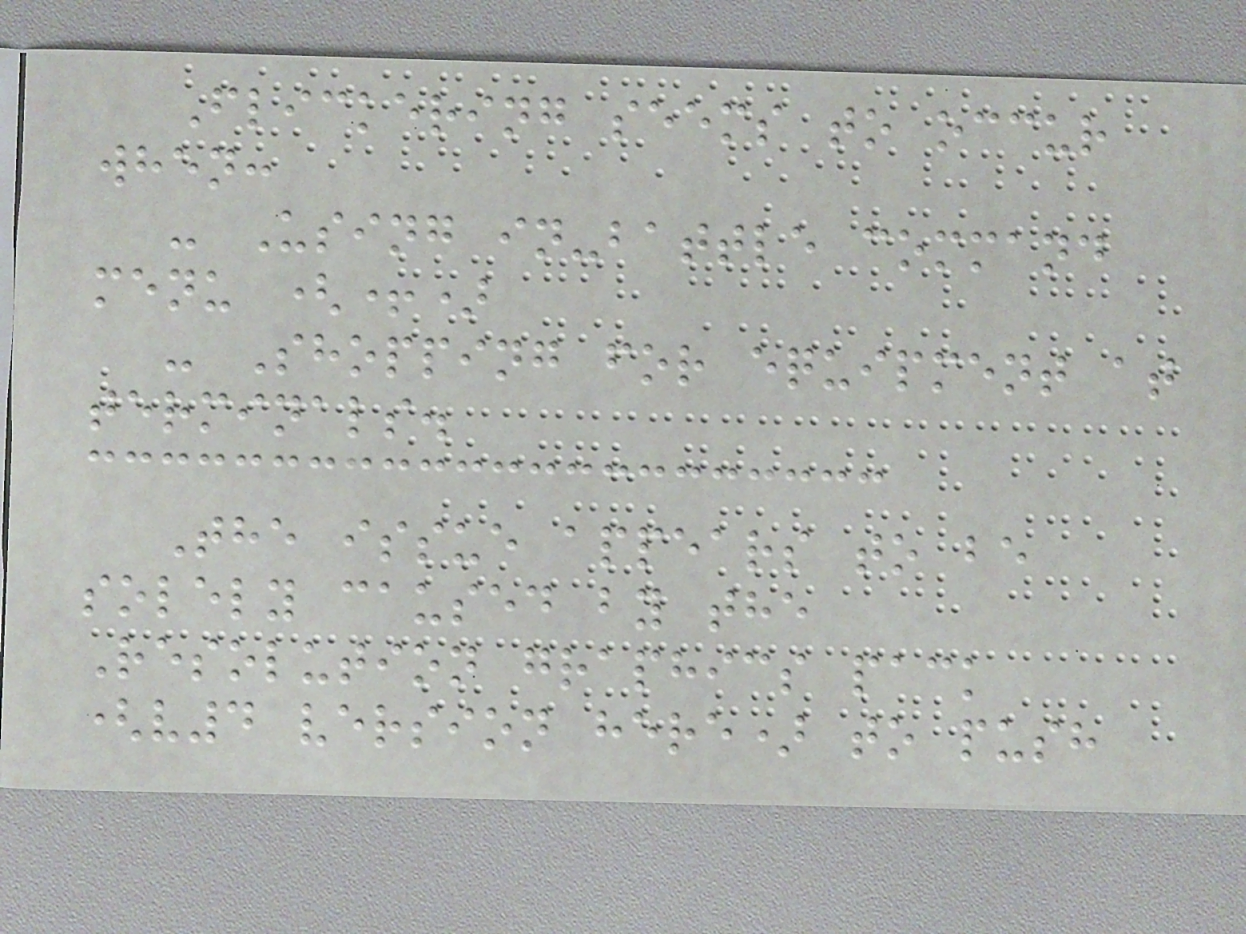Flickering seems to occur
when:
- Using in-battle command
menu (+)
- Shopping for equipment at
terminals.
The issue appears to be
solely caused by the
Resolution graphics pack
(v4 version here) to push
